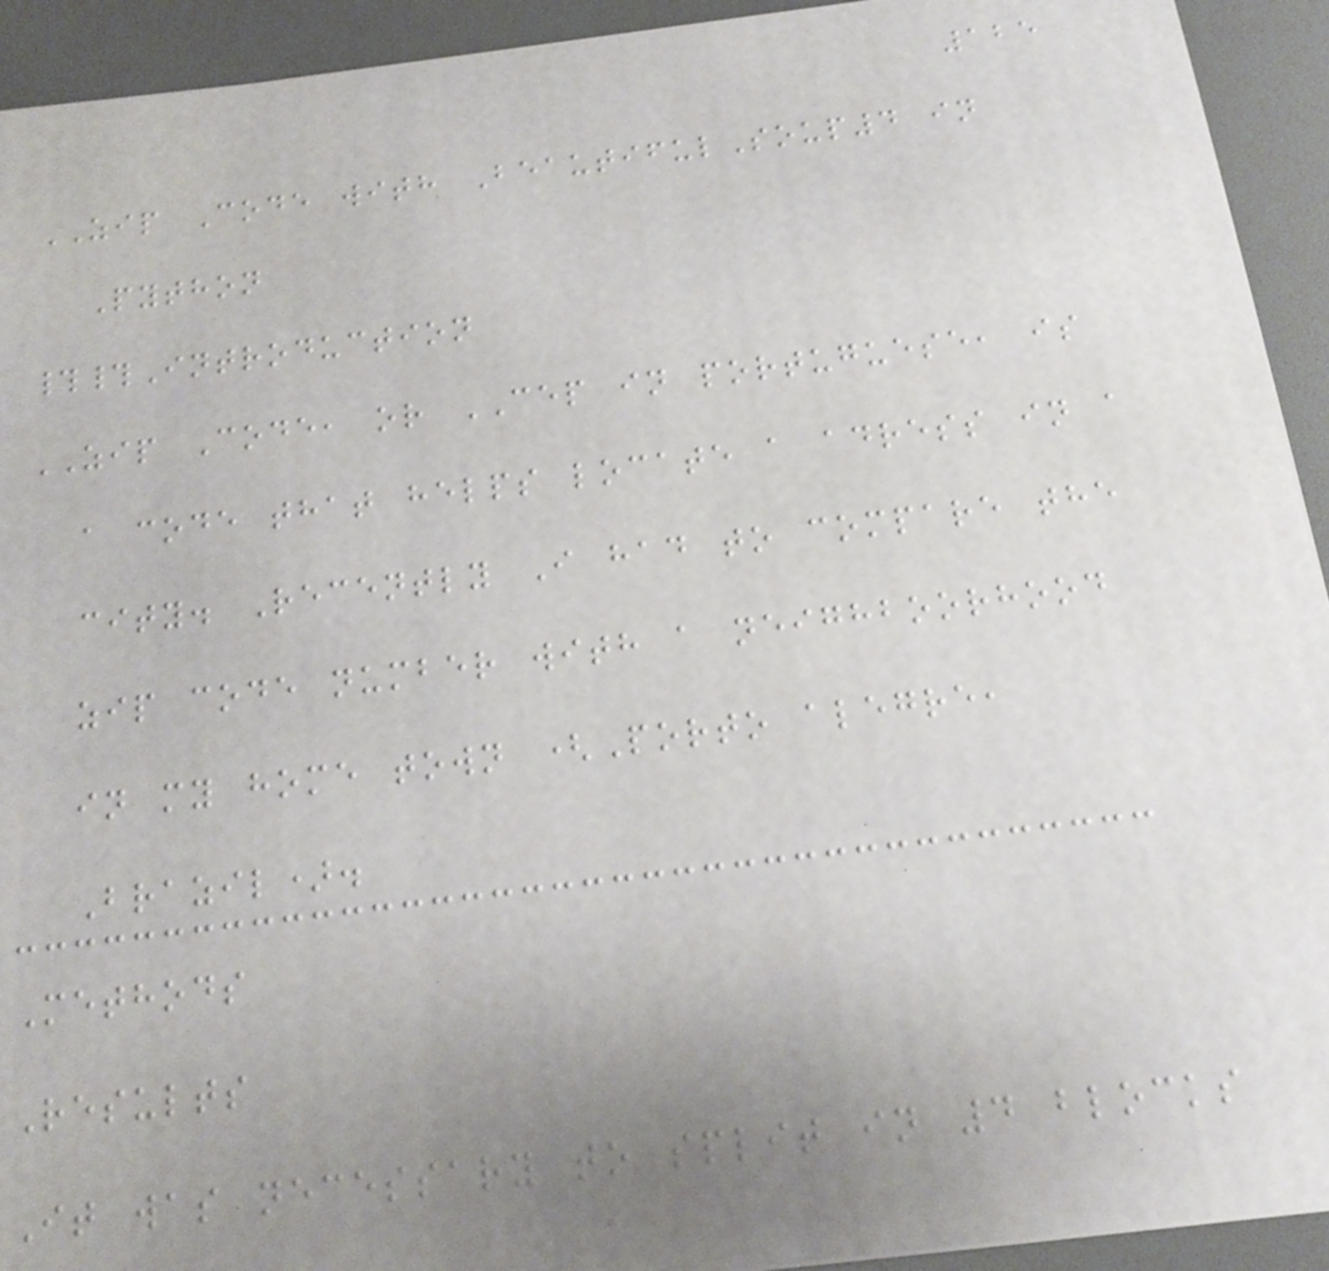125
ZIP Code with BeautifulSoup4 in
Python
##Introduction
ZIP Code, or CEP in portuguese, is
a code that helps locate a adress in a
city. Recently I had to compare the
zip code number with a neighboorhood
in my home town (Porto alegre,
Brazil).
Methods
Results
It was necessary to split in 4 blocks
